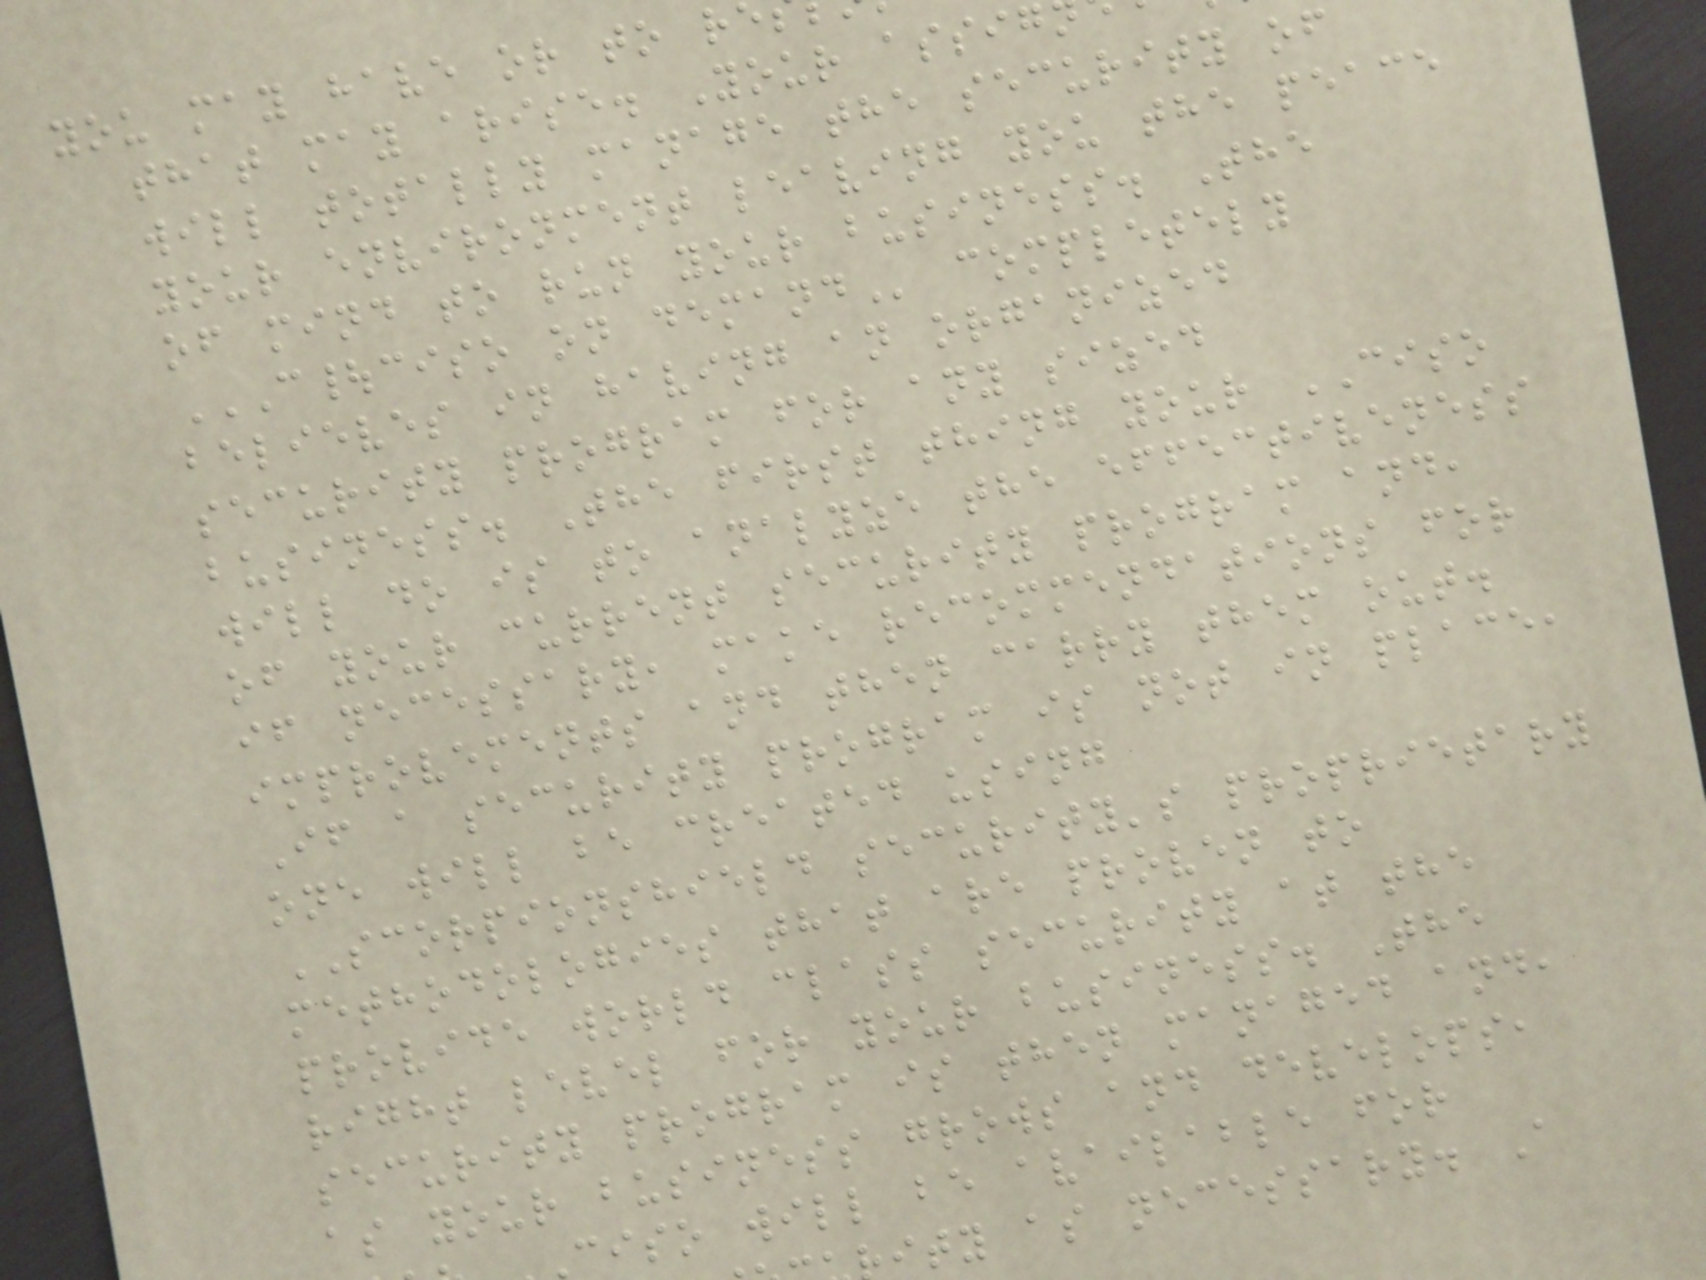you may have or to r
that may arise. Your assig
will totally manage the security of
your environment leaving you the peace
of mind to run your business. The
C|CISO ON DEMAND completely
believes in having an organized
security program for any sized
business. The first thing your CISO
will do is to analyze the effectiveness
of your current security program and,
if necessary, make recommendations for
improvements and then carry them out.
If a security program is not in place,
one will be created using
SCORPIONSHIELD security's proprietary
methodologies that are proven to
provide world class security at the
right level for your business. The
security program is then managed and,
as your business grows and develops,
ciso will be available for
ity as necessary. A
